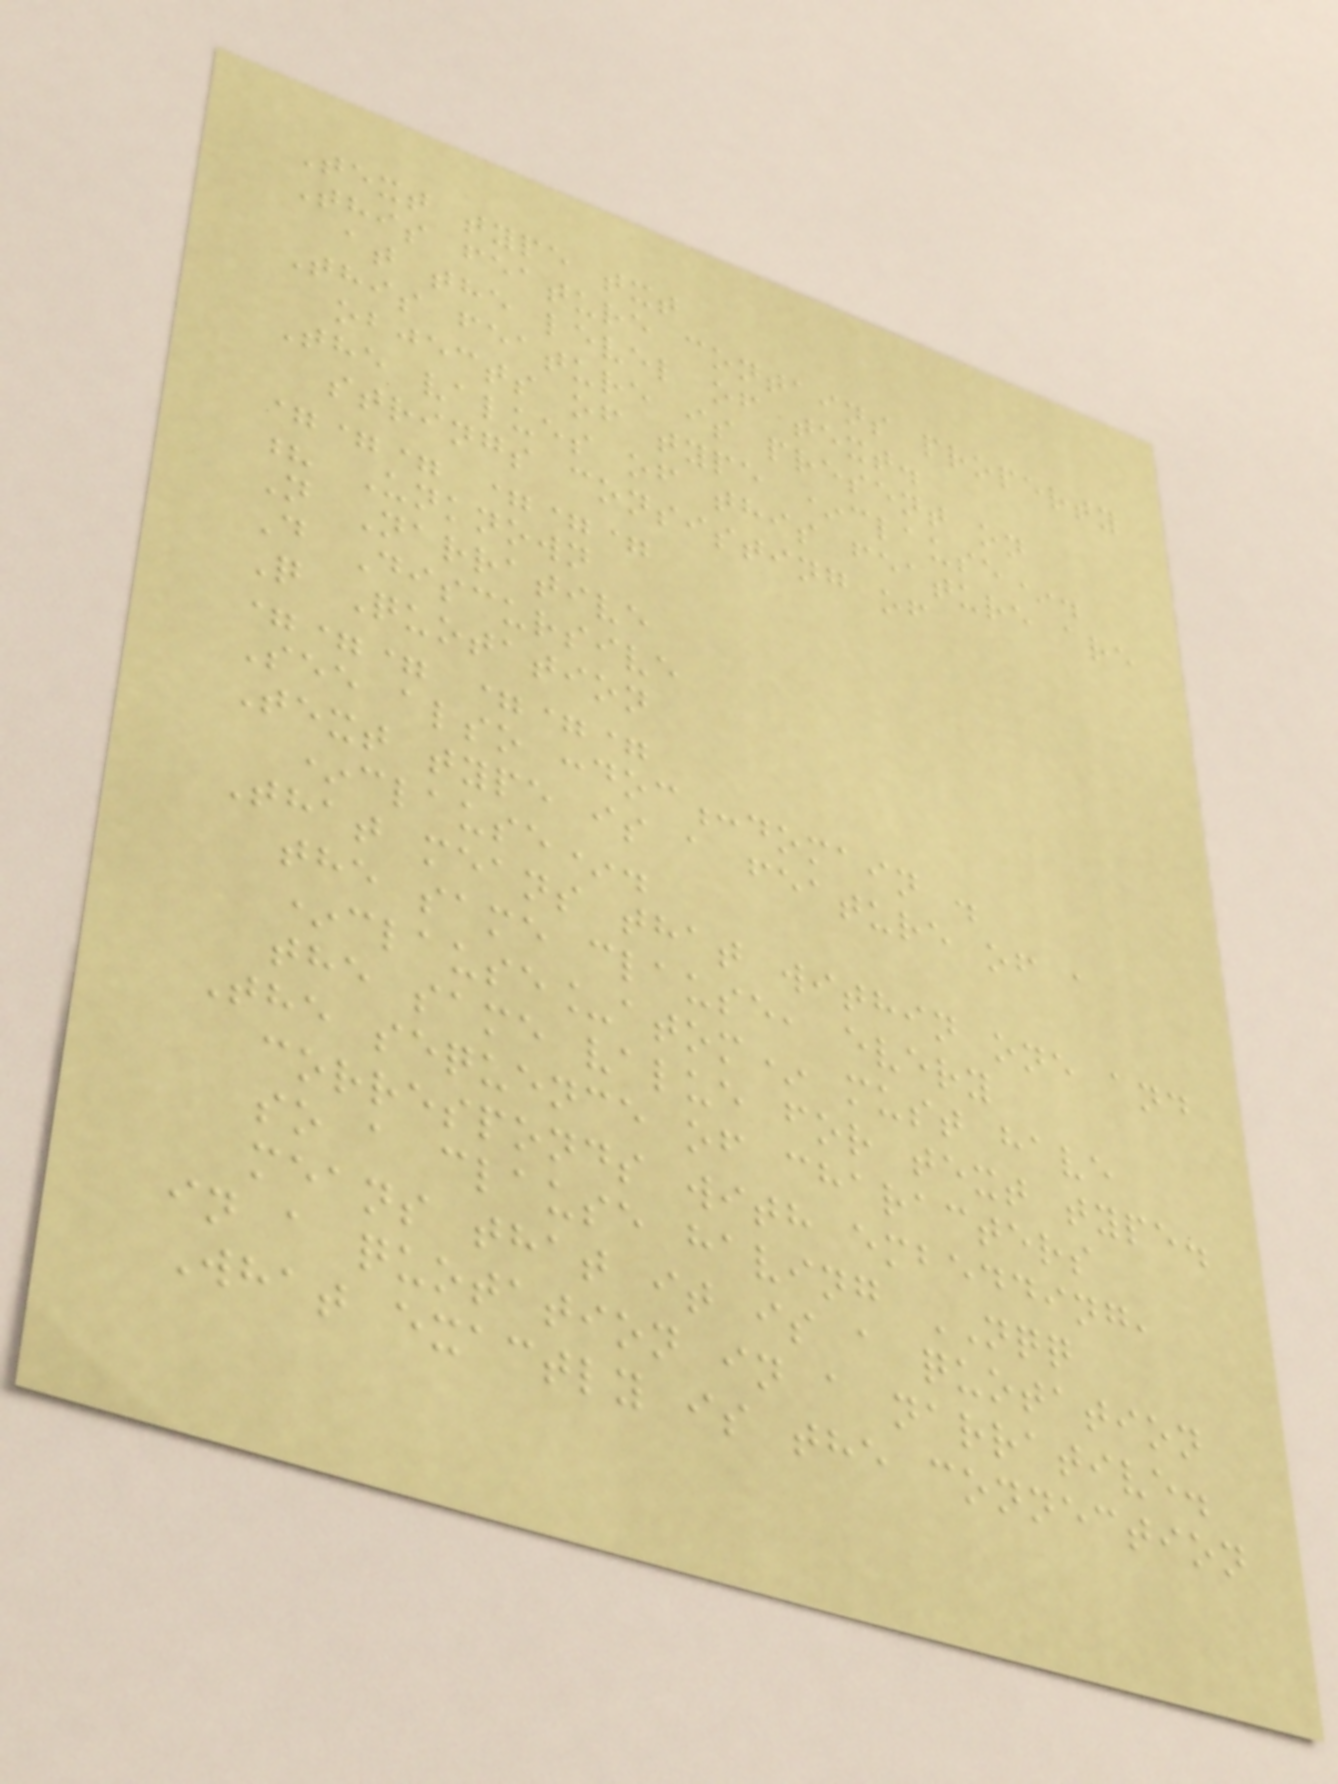Text type txt
This feature contains property
at the level of text.
This feature is present on
objects of type *clause*.
The values of this feature are
strings consisting of
=== ===
? Unknown
N Narrative
D Discursive
Q Quotation
=== ===
See also :doc:domain .
Text type is a feature of a
*clause*.
That means that within one and
the same clause, every
*clause_atom* must have
the same value for text type.
The sequence of characters
corresponds with embedding,
so a clause having NQQ
means that it is a quotation
in a quotation in a narrative.
What exactly is the connection
